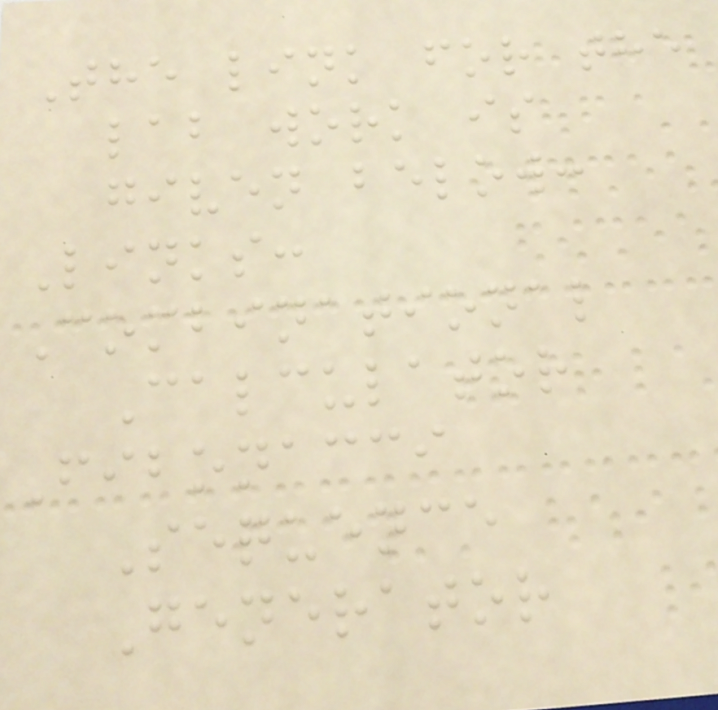The link for the
lab work is
given below:
Links:
Combinational
Calculator
Fibonacci
Sequence
Generator
